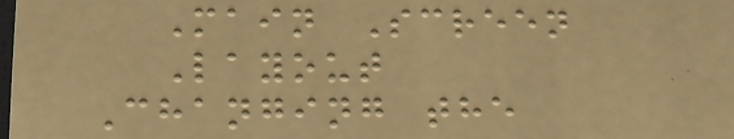Main Screen
Layout
Changing the
